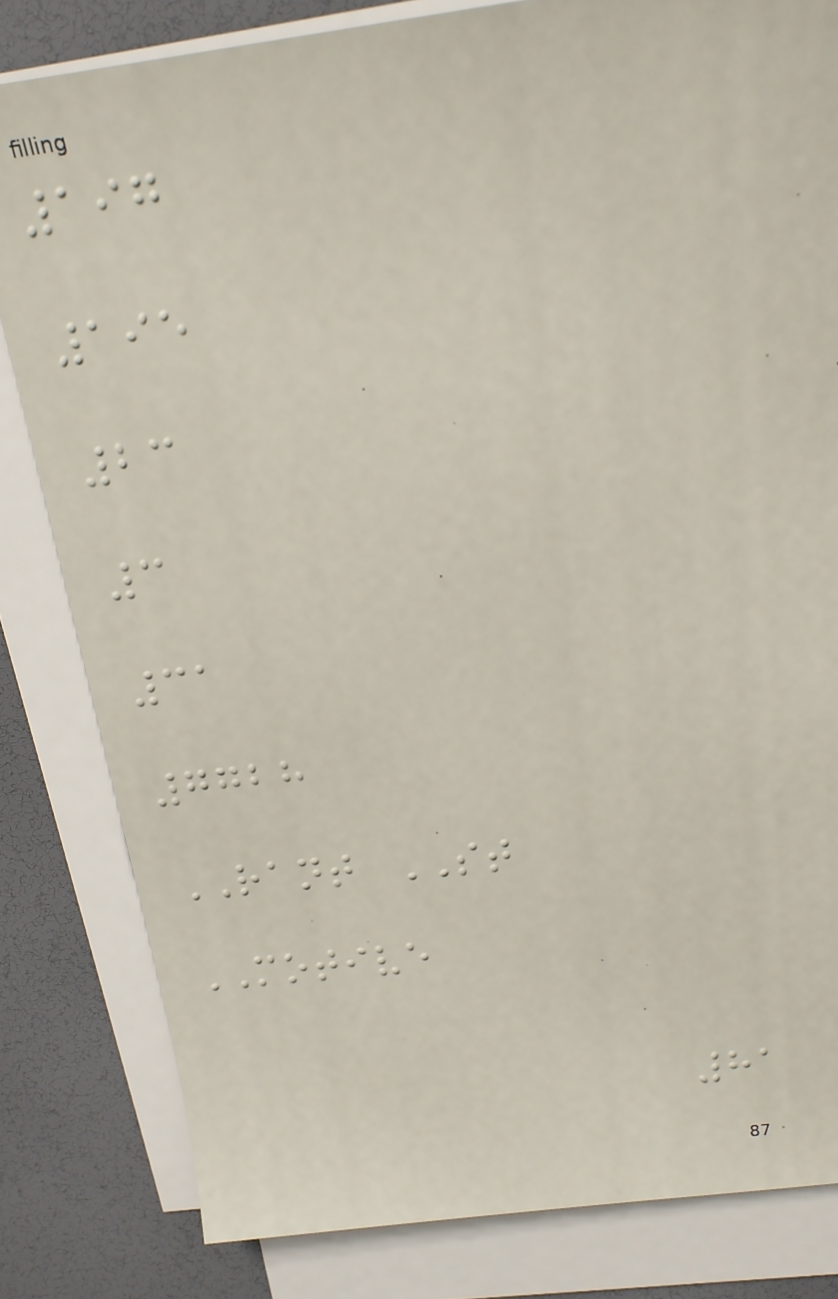197
195
23
3
31
7728
RANT ST
MOTIVE
81
